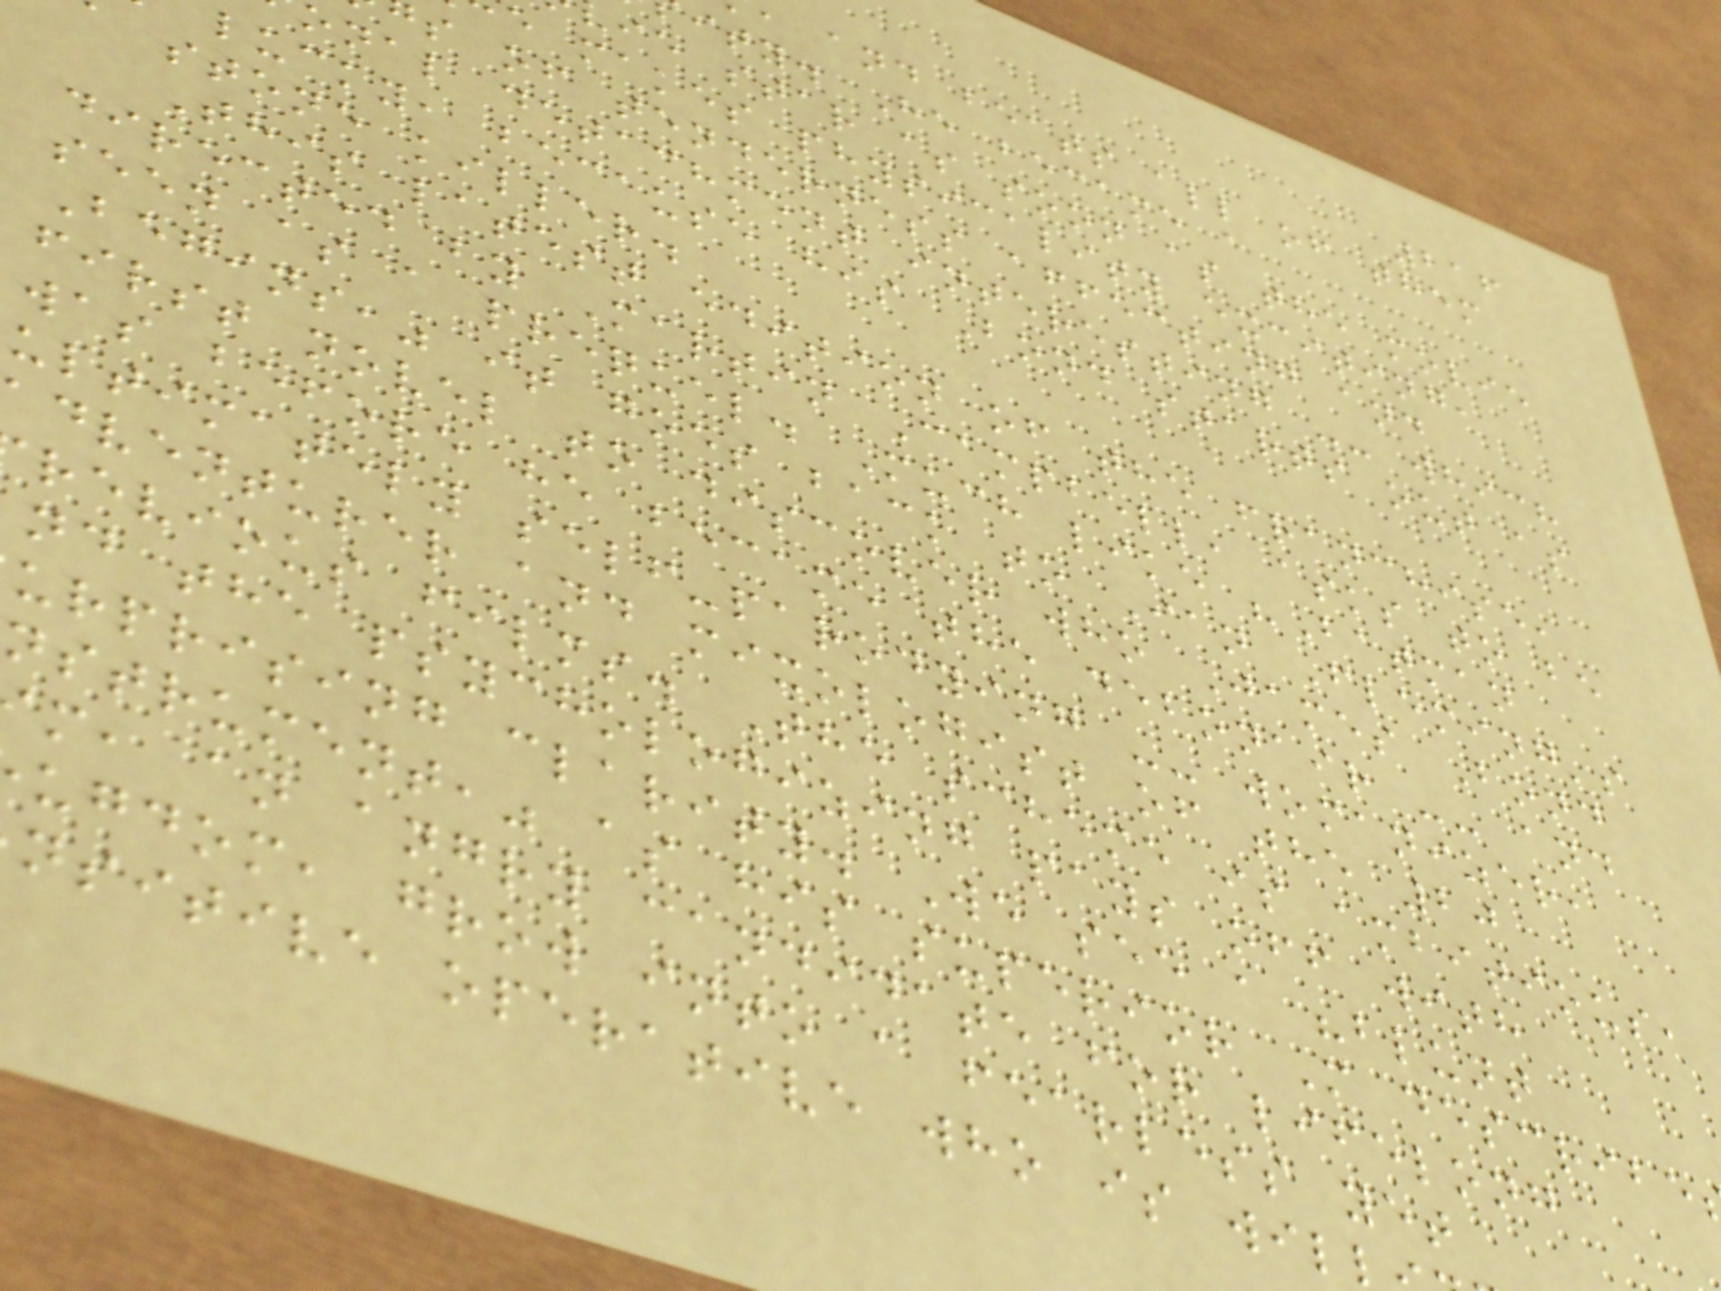216
, and beats all of them
ity. He became a
ie star as soon as the movie
e makes physicality exciting,
s of tenderness affecting and
onal detachment interesting -- which
lucky, because his Bond starts out as
stone killer.
This latest edition of the franchise,
directed by Martin Campbell, asks to be
seen as a prequel. Much like "Batman
Begins," it goes back to Ian Fleming's
first novel to discover who James Bond
was before he became the debonair -- and
ultimately self-parodying -- womanizer,
dventurer and mixologist of the 20
revious films. The scheme is ambitious,
nd the psychologizing pays off with
urprising clarity. We see a "blunt
nstrument," as his superior M describe
m, an angry candidate for lifelong
ugdom, grow into a fearless yet
nsitive operative who is wil
